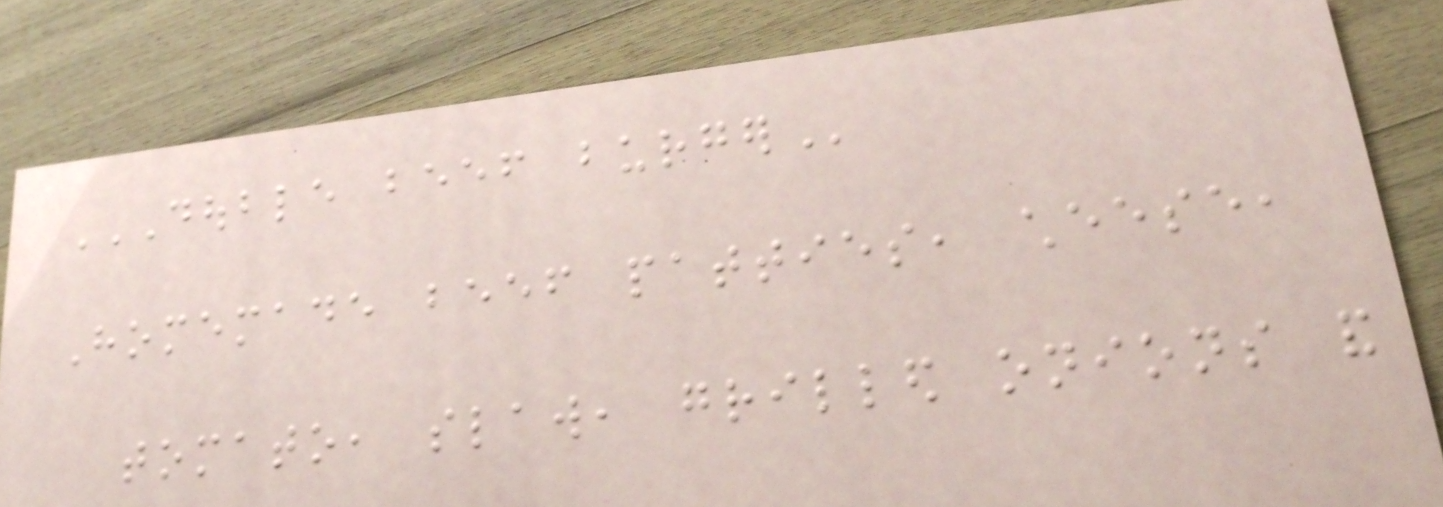DOUBLE BEEF BURGER
Homemade beef patties, cheese,
tomato, slaw, grilled onions and
